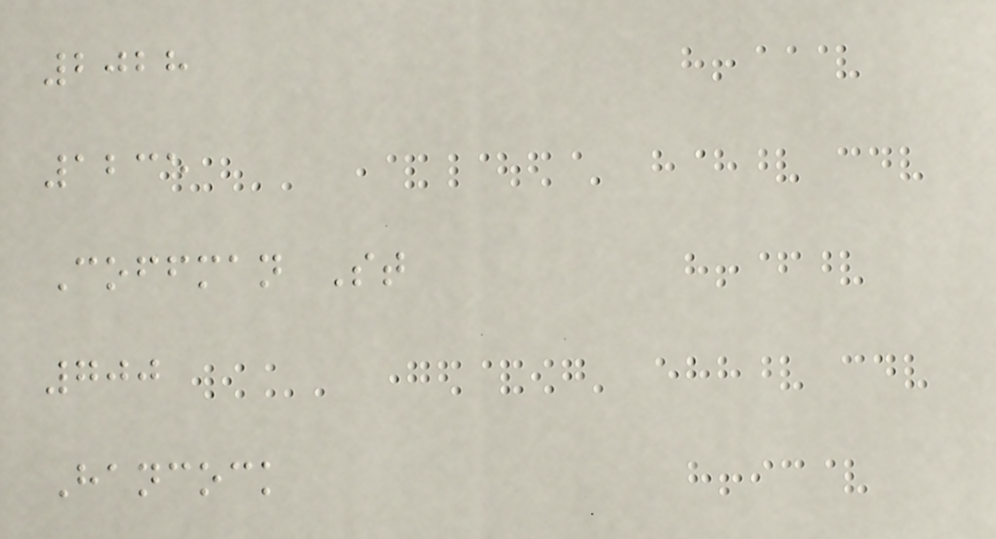2028
1235
Coffman St
700
Hancock
